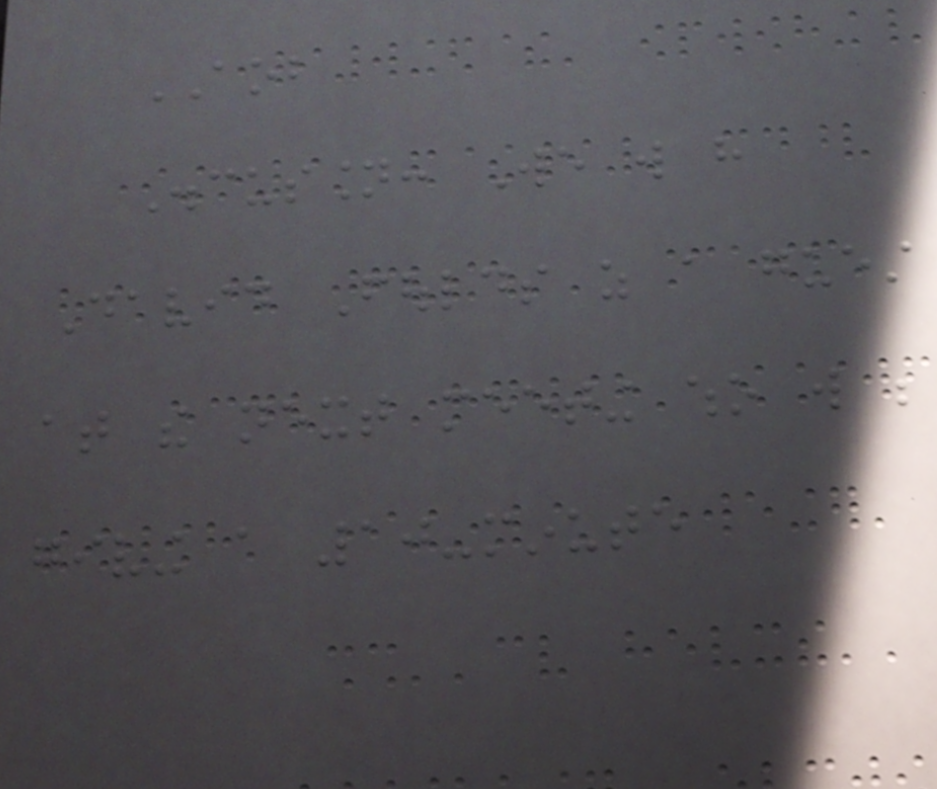AOB
Discussion: We will have
David Foulds as a guest
at the next meeting who will be
giving a 10-minute
